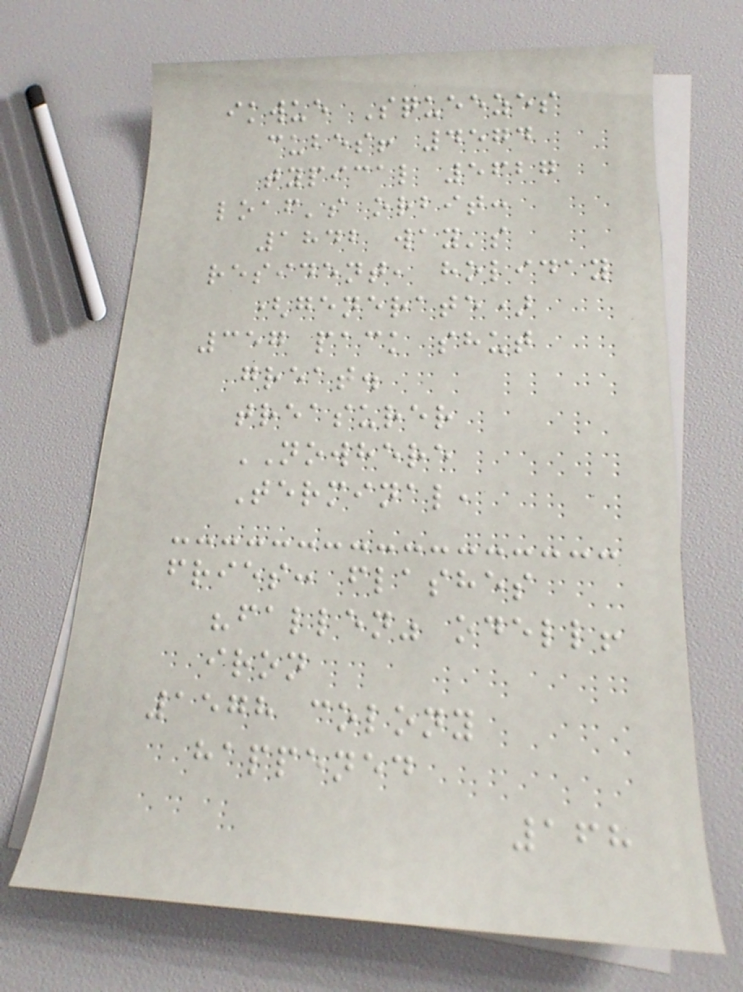ikwue Squeezes
cubes! 4574
typical 5627
loaf's orbit:
1842 way's
resident, holiday
(generate)
357 pack shut
great.
treasurer
NOWHERE
Terminal,
fries: flashes
"fallen" odell!
iron
1578 colony
happened
168
